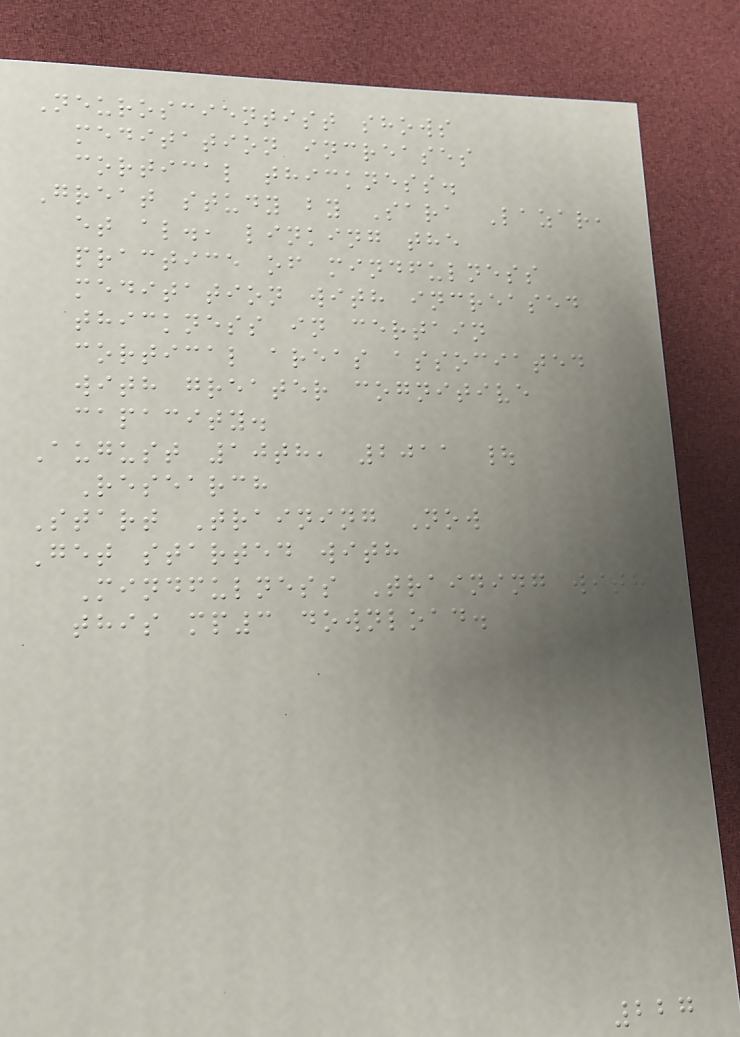Neuroscientist shows
meditation increases
cortical thickness.
Great study by Sara Lazar,
et al., linking the
practice of mindfulness
meditation with increased
thickness in certain
cortical areas associated
with greater cognitive
capacity.
August 10th, 2011 |
Research
Start Training Now
Get started with
Mindfulness Training with
this mp3 download.
227
